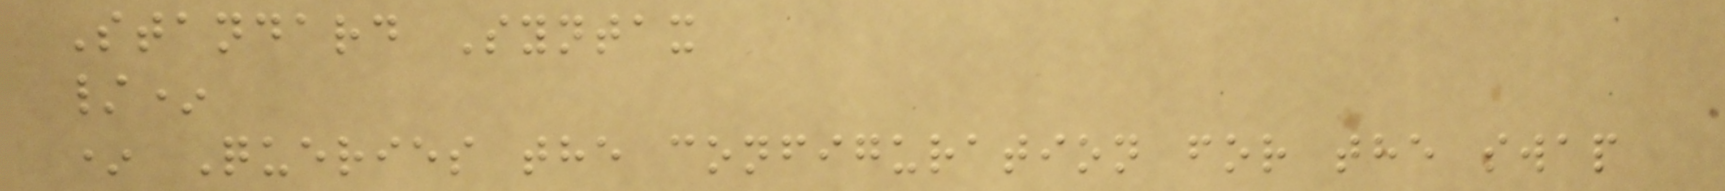Standard Syntax
/*
* Queries the configuration for the swap
